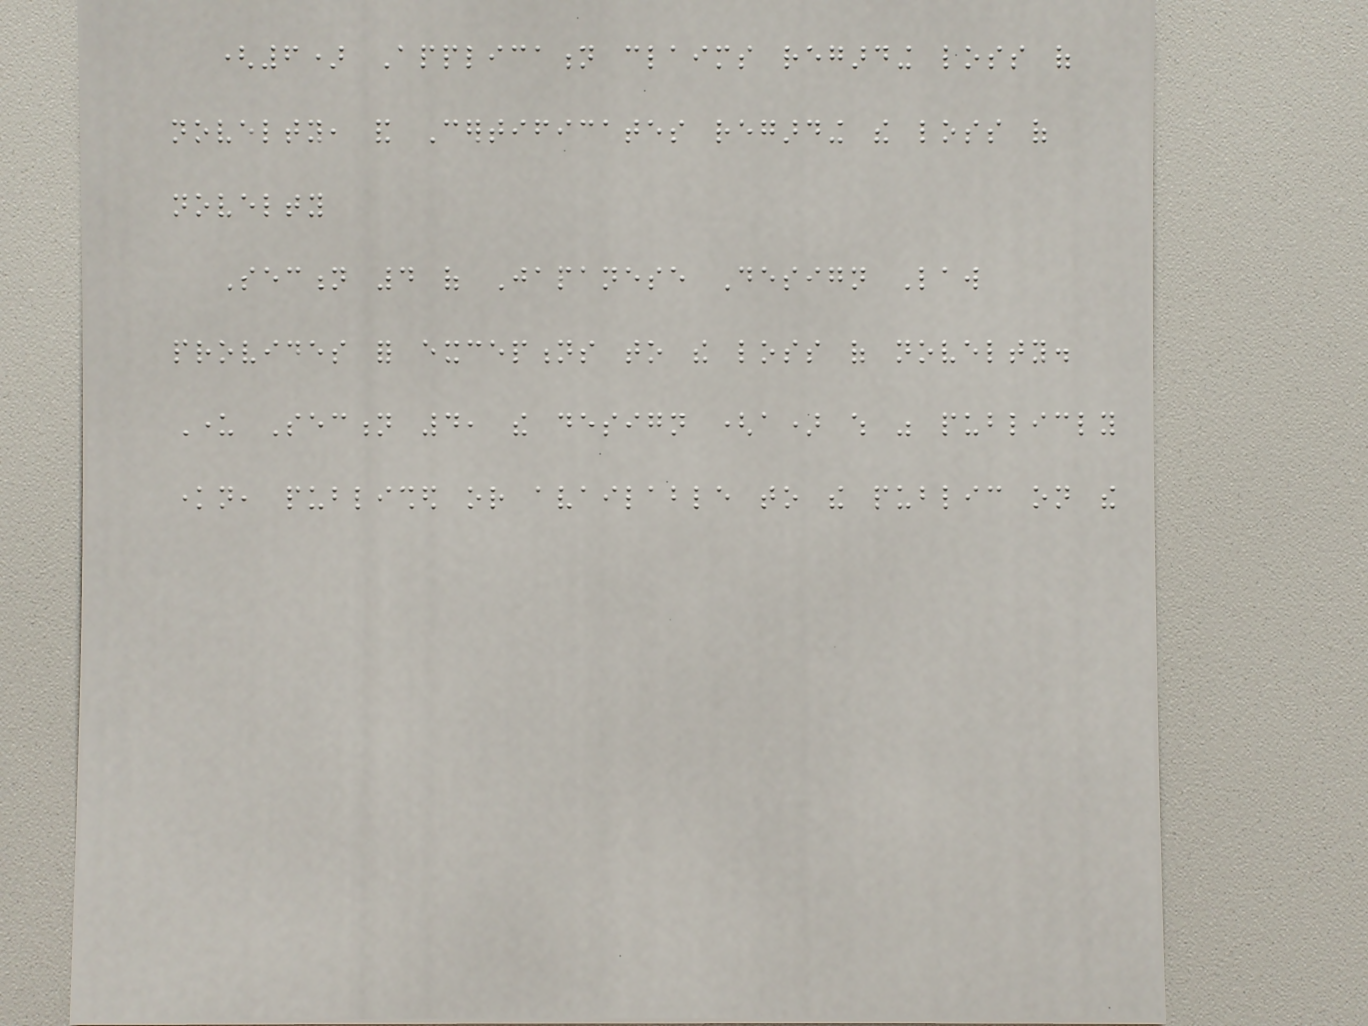(6) Application claims regarding loss of
novelty, and Certificates regarding the loss of
novelty
Section 4 of Japanese Design Law
provides for exceptions to the loss of novelty.
Under Section 4, the design (a) which was publicly
known, published or available to the public on the
